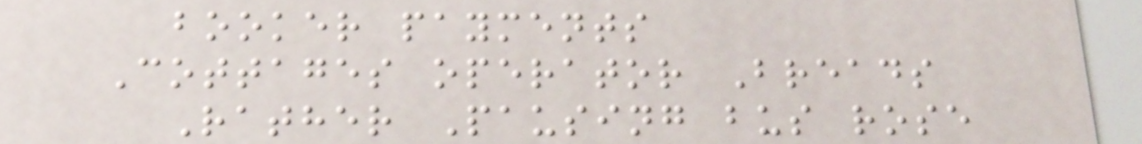booker payments
Cottages operator Breads
Rather Pausing bus rose
